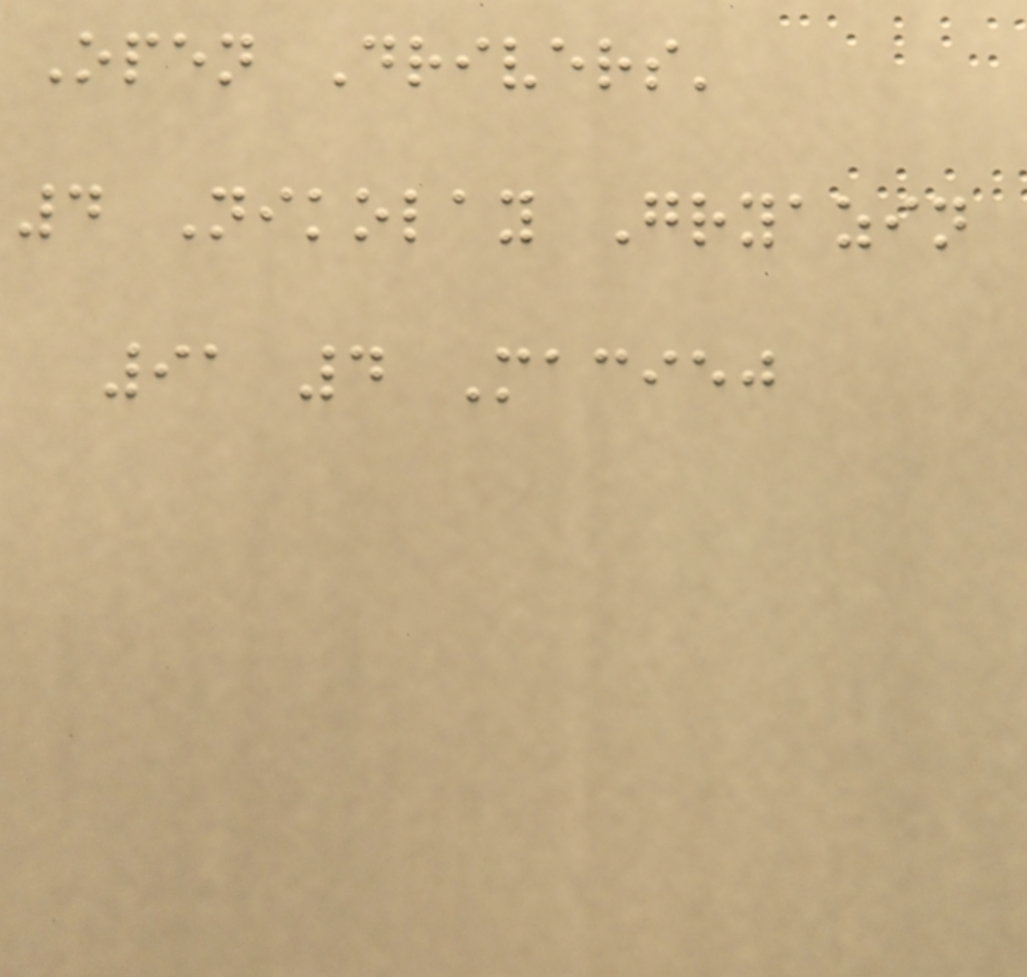Open Drivers'
4 Nikolay Gryazin
91 4 Maciej
